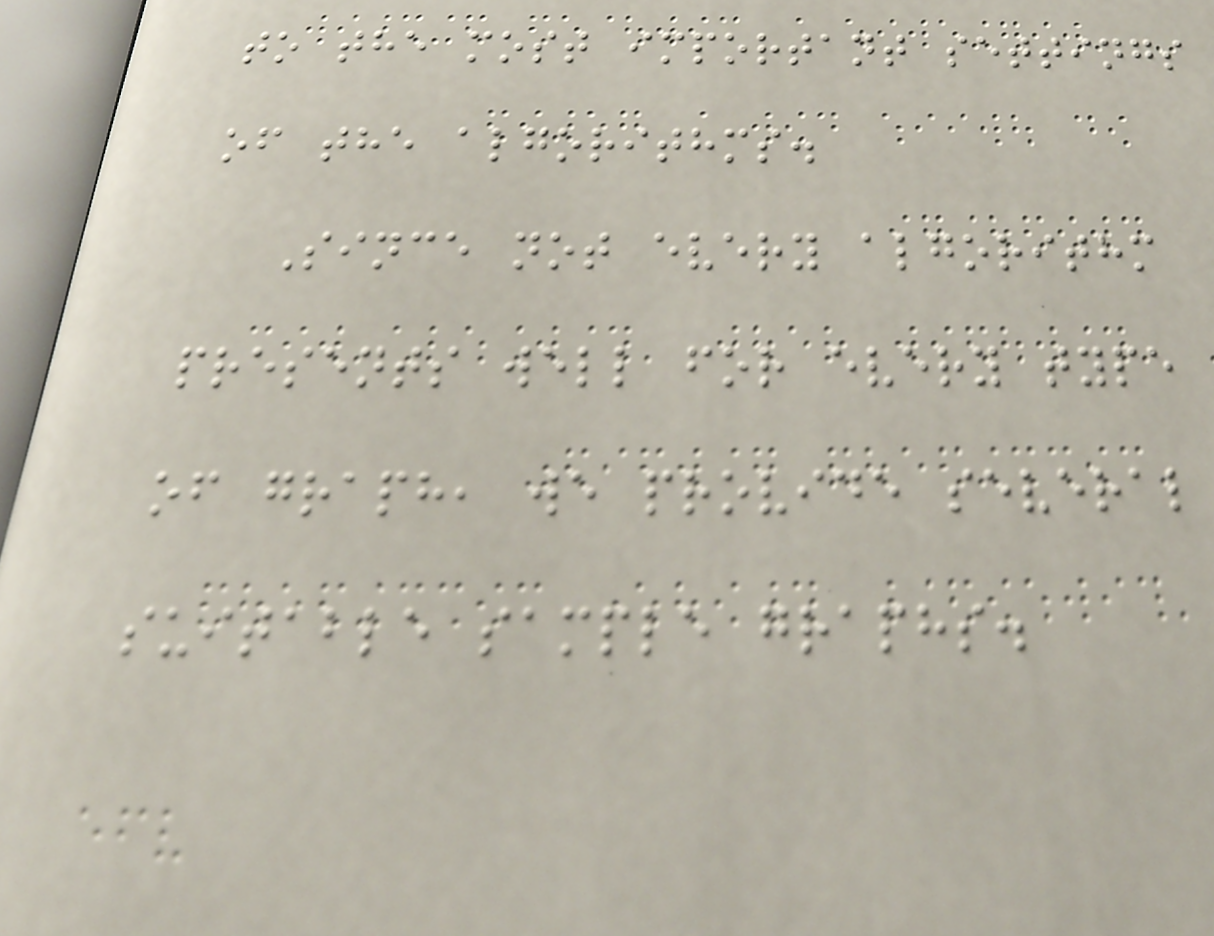to the most important settings
of the algorithms.
Since not every algorithm
presents well for every type
of graph, we provide several
suitable sample graphs.
